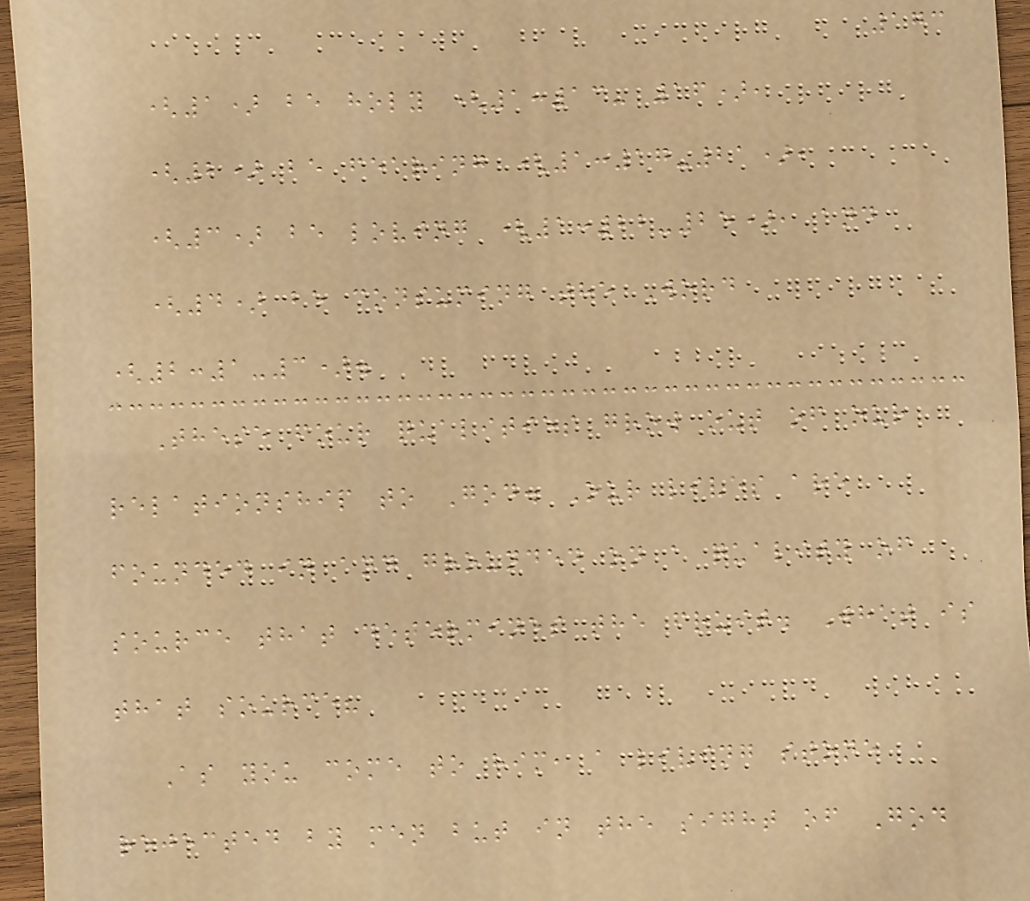173
(1) be holy (1:13- 16),
(2) be fearing (1:17-21),
(3) be loving (1:22-25), and
(4) be consuming the Word
(2:1-3).
These four qualities grow out of our
relationship to God. Our lives are
founded in and grounded on a quality of
source that determines the fruit. What is
that source?
As you come to him, a living stone
rejected by men but in the sight of God
